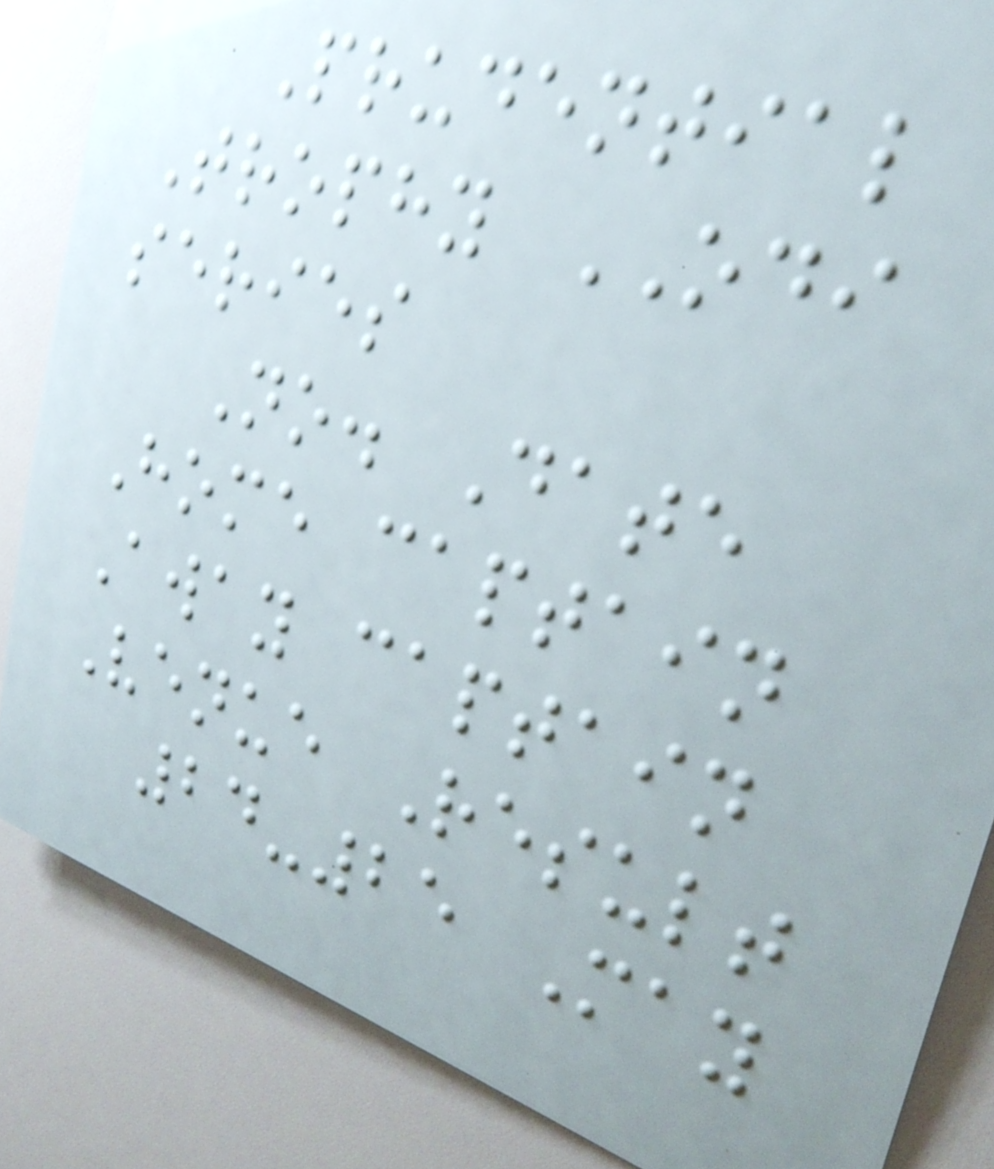Prudential
Trophy ODI
series
No. Date
Home captain
Away captain
Venue Result
24-25 May
